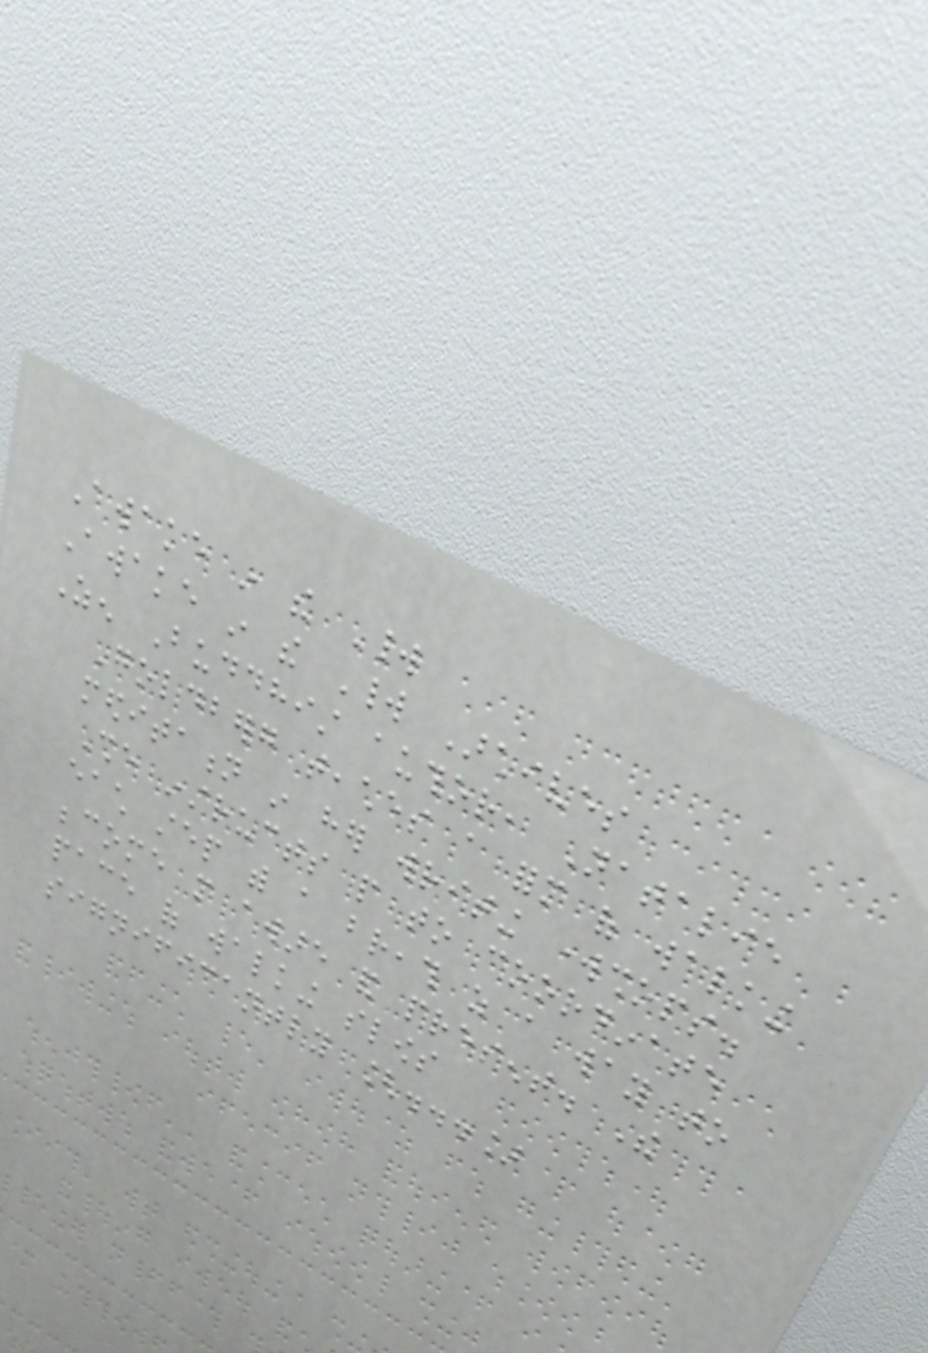Awake in the World
Awake in the World Archives
Zen Buddhist author, Natalie
Goldberg teaches a form of walking
meditation in her writing workshops.
She instructs people to coordinate
each step with a breath as a way to
become more aware and present. The
pace of walking slows
significantly [...]
